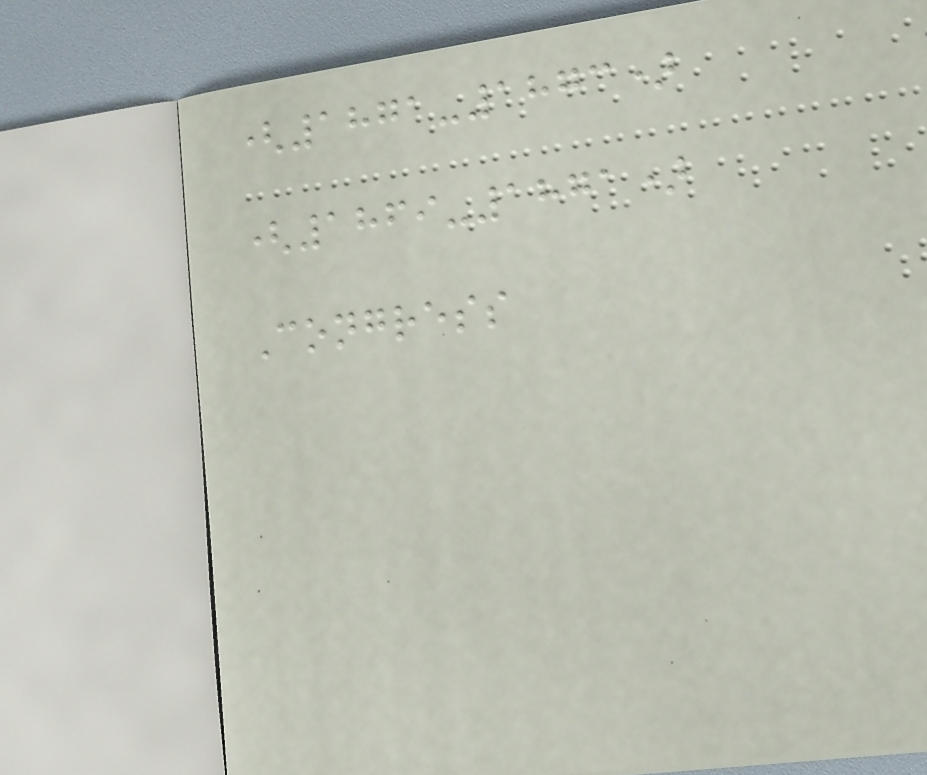(1871-1873)
(1869-1871)
Congress
